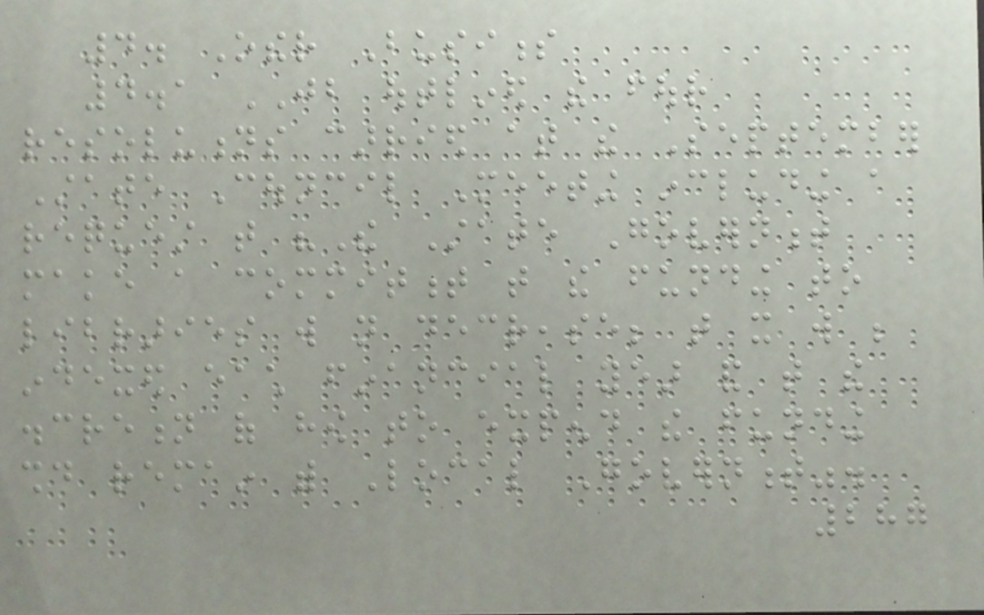4. Other Business
4.1 JB outlined the four
resolutions carried at the September
State Council Meeting including a
request that "The State Government
make a commitment that the funding to
libraries will not decrease; that it will be
indexed each financial year and that the
discretion of how to expend the funding
should remain with Local Government".
287
